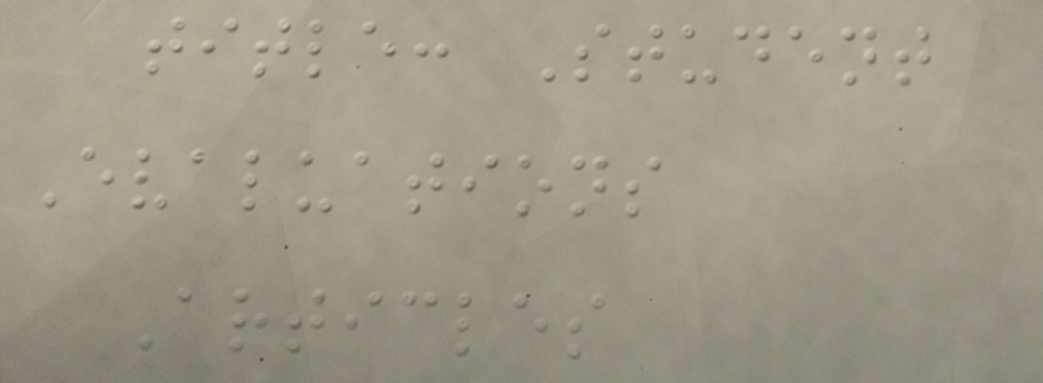title: Student
Evaluations
Articles
